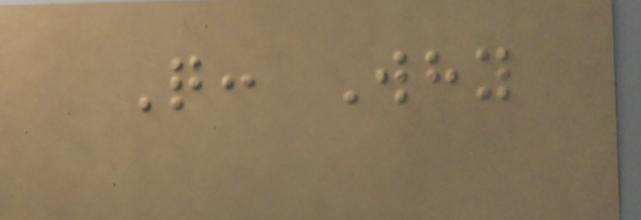Q: Why
